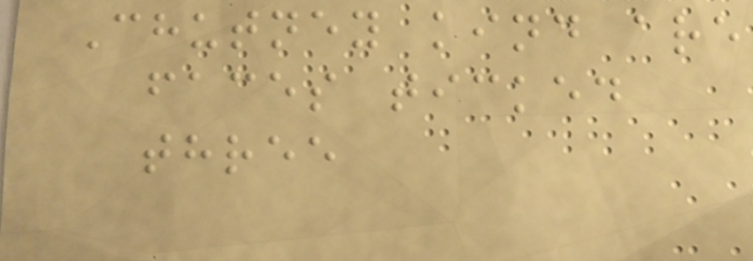Chutney kind are
faces ticked
three
